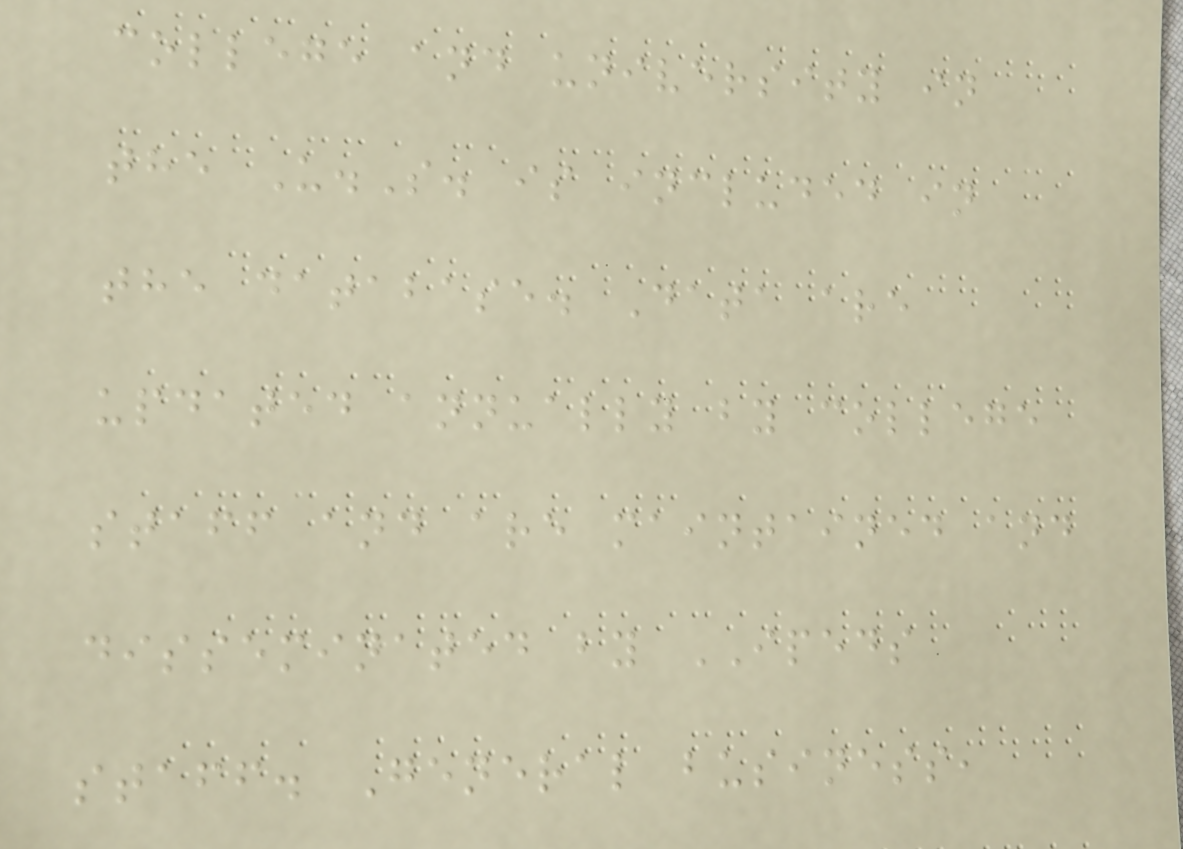college and university in
the U.S. is included in
the database. Data are
updated annually by college
staff and are maintained and
disseminated by IPEDS
staff. General business,
